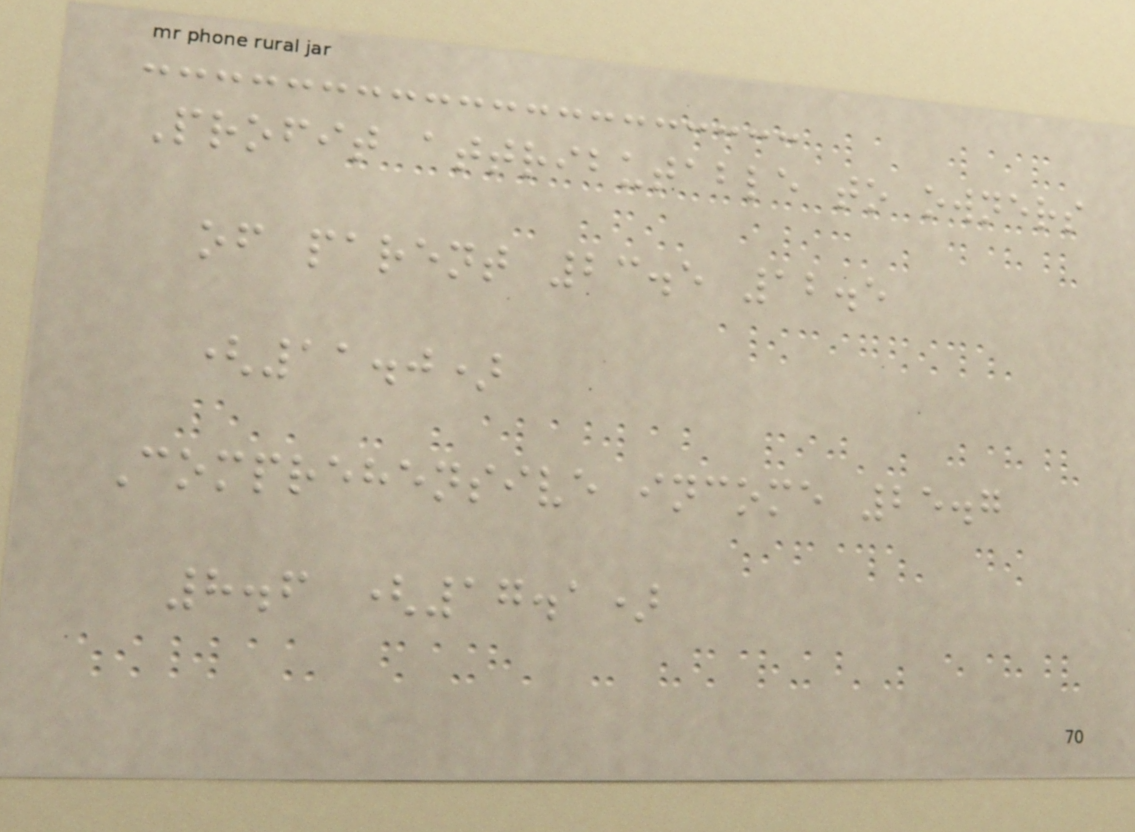Profit attributable to owners
of parent 23.5 12.5
(11.0)
Comprehensive income 25.7
8.6 (17.1)
